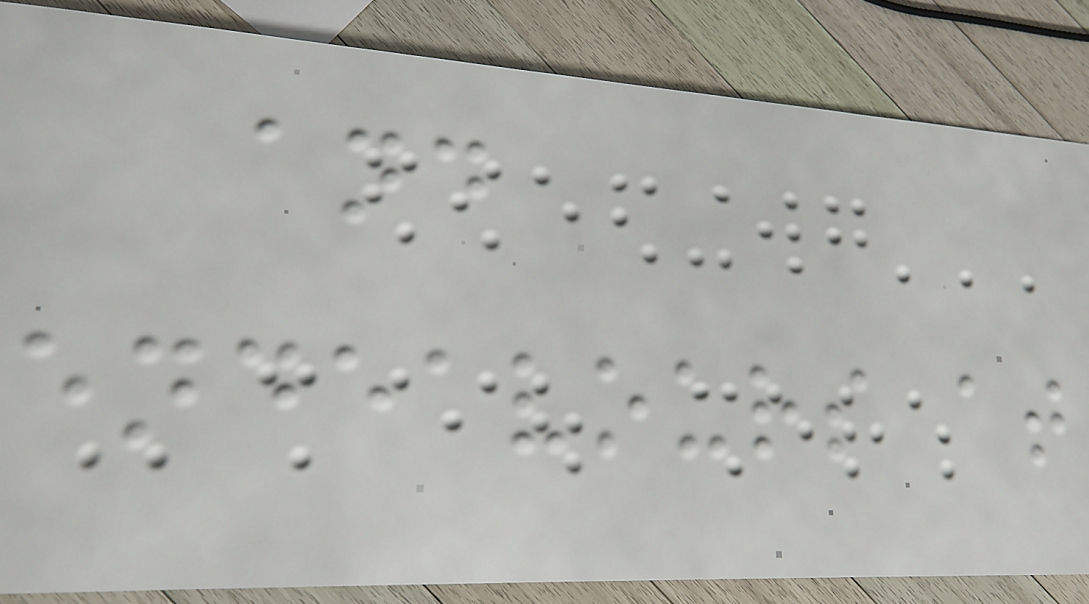and
endeavours at
